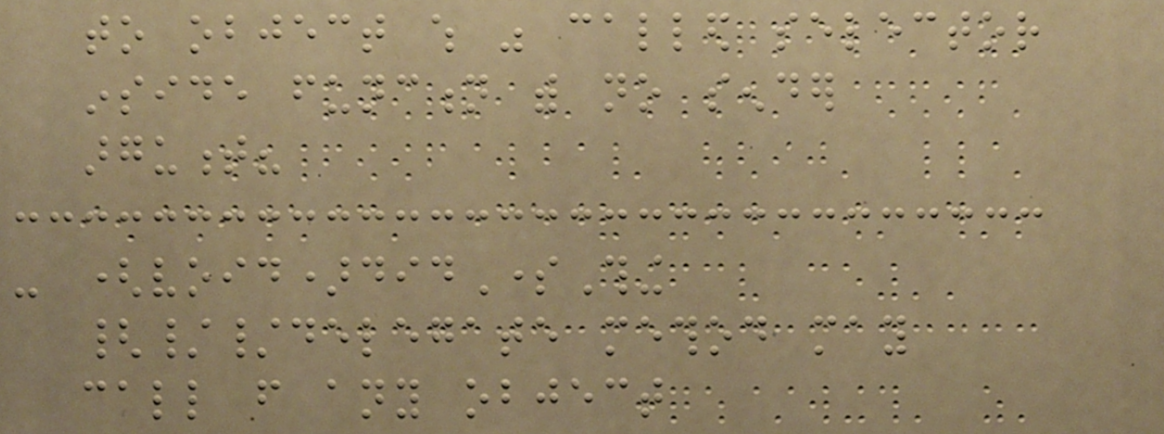to object which was called selector
inside function with no sender
argument?
- (void)didSomeThing
{//delegate method may
call from any object
